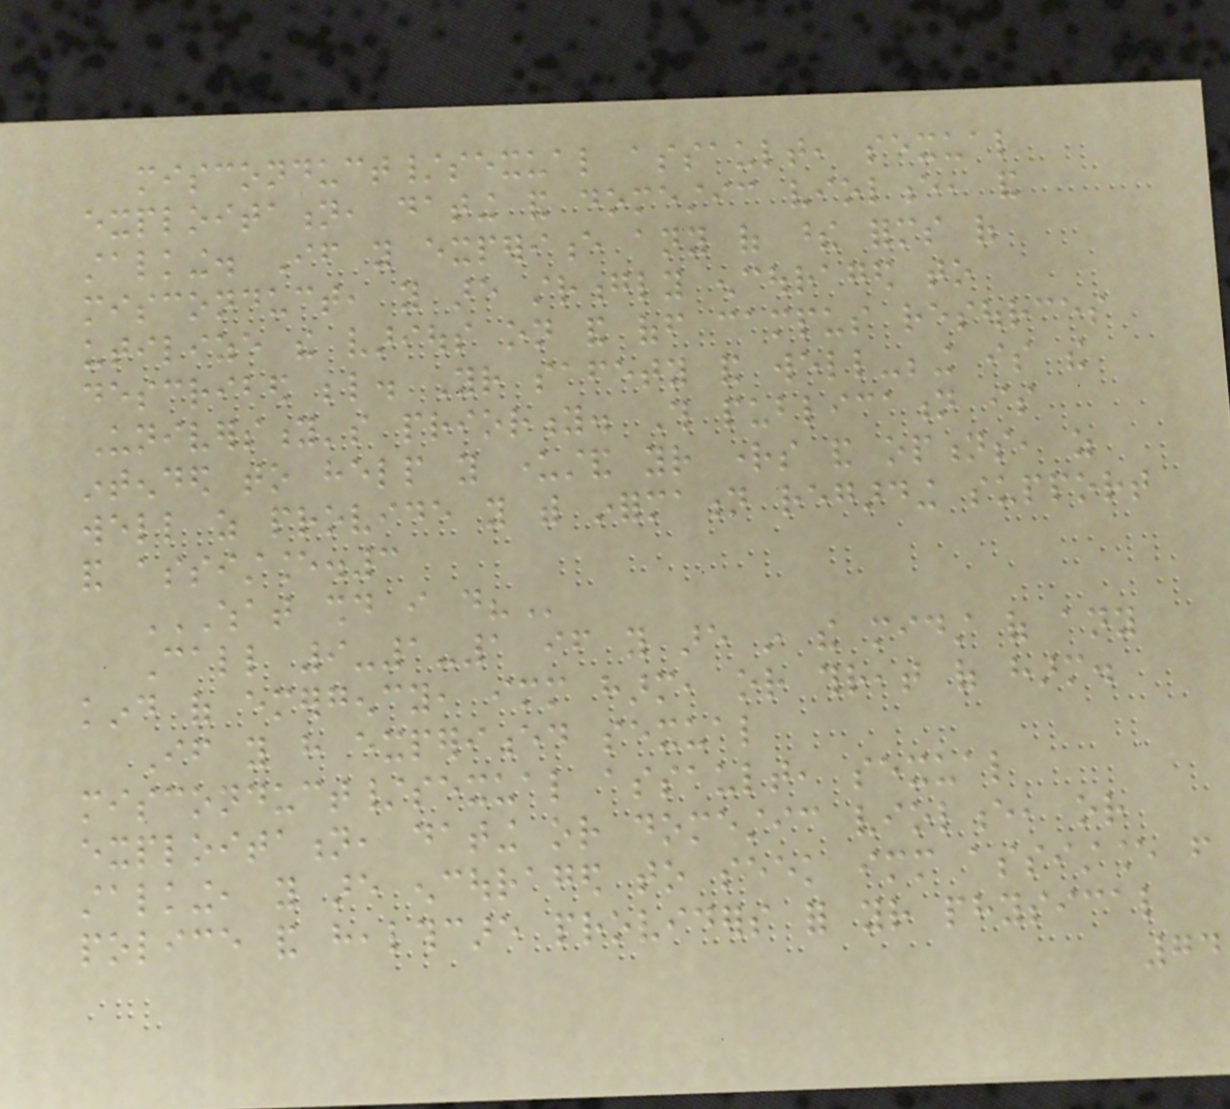misconduct/sexual assault, sexual
exploitation, dating and domestic violence, and
stalking. If you experience any of these forms of
misconduct, you are strongly encouraged to
utilize the various on and off campus resources
described below. Your safety and well-being is the
University's priority. This publication is
intended to help you understand your rights and options, as
well as provide you with information regarding support
and assistance.3
WHAT SHOULD I DO?
Call 9-1-1 if you are in the midst of any
kind of emergency, immediate harm, or threat of harm.
If you have experienced sexual
misconduct/sexual assault, sexual
exploitation, dating or domestic violence, or
stalking, you are encouraged to seek immediate assistance from
police and healthcare providers for your physical
74
